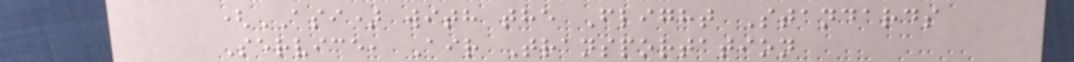(ASI) with the Flight Standards
Service, Air Transportation
